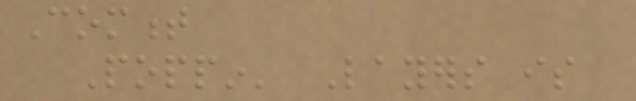Comment
Poppin' Layers is
